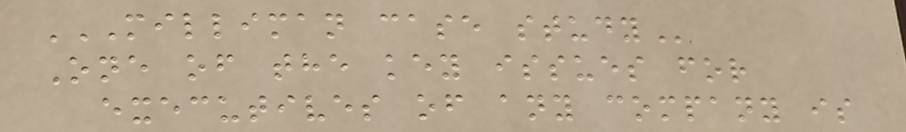MILLIMAN CASE STUDY
One of the key issues for
executives of any company is
